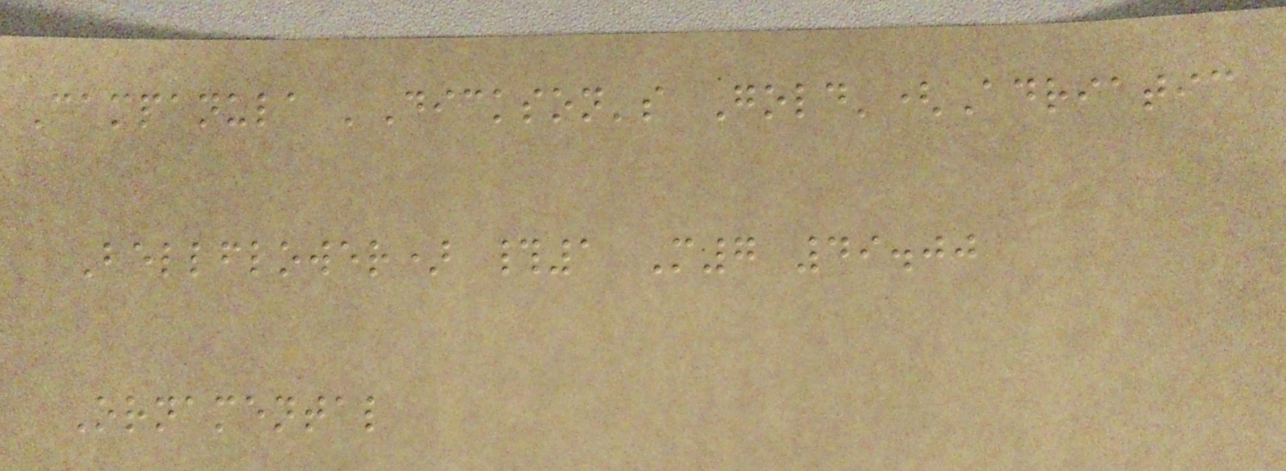Campanula 'Dickson's Gold'(Adriatic
Bellflower) #1 M7 49.00
Ornamental
